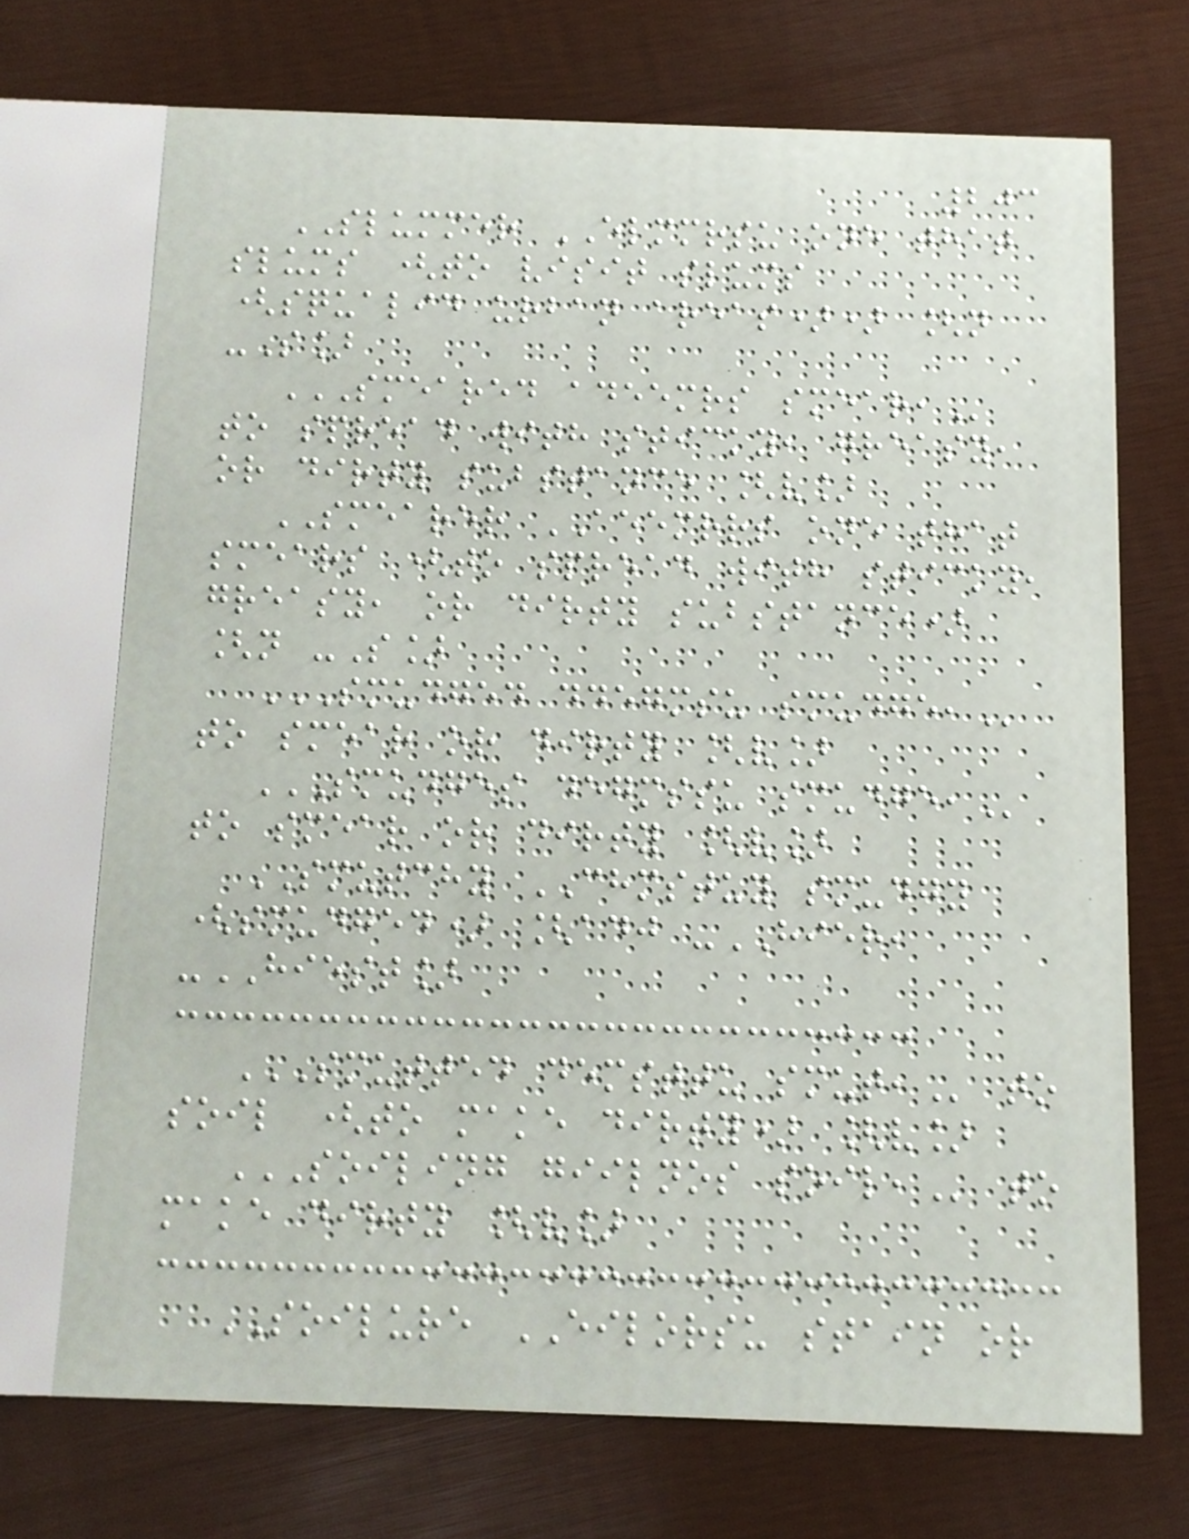203
SLUMMER ELMMRSU one that
slums (to visit slums
(squalid urban areas)) [n
-S]
SMEARED ADEEMRS SMEAR,
to spread with sticky, greasy,
or dirty substance [v]
SMEARER AEEMRRS one that
smears (to spread with sticky,
greasy, or dirty substance)
[n -S]
SMUDGED DDEGMSU SMUDGE,
to smear or dirty [v]
SMUDGES DEGMSSU SMUDGE,
to smear or dirty [v]
SMUTCHY CHMSTUY smudgy
(smudged) [adj -HIER,
-HIEST]
SMUTTED DEMSTTU SMUT, to
soil (to make dirty) [v]
SOILING GIILNOS SOIL, to
make dirty [v]
SOILURE EILORSU stain or
